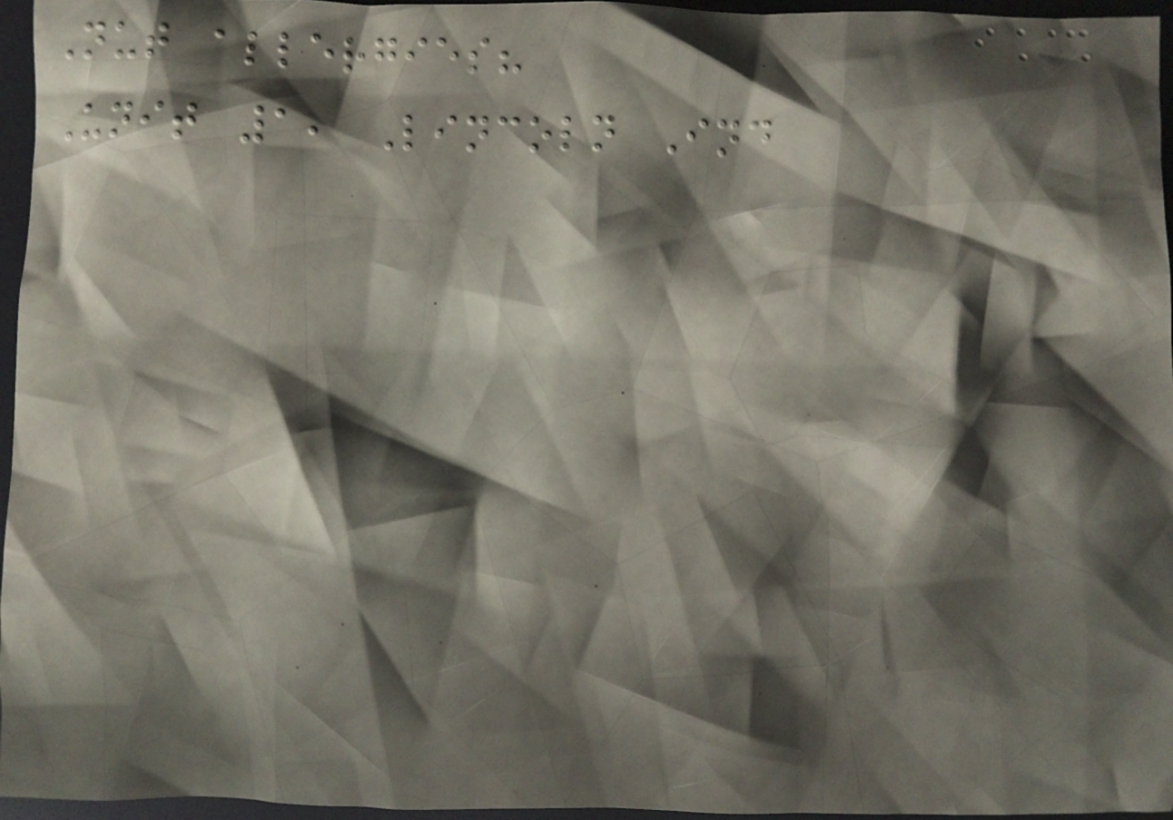Nut allergies?
Unit 1, Lincoln Ind
